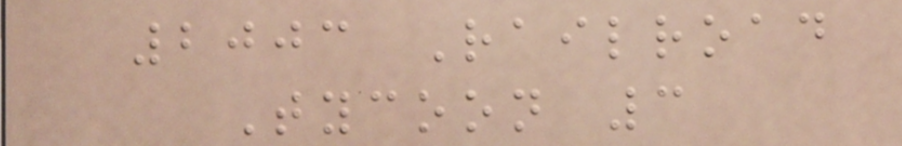2003 Railroad
Tycoon 3
